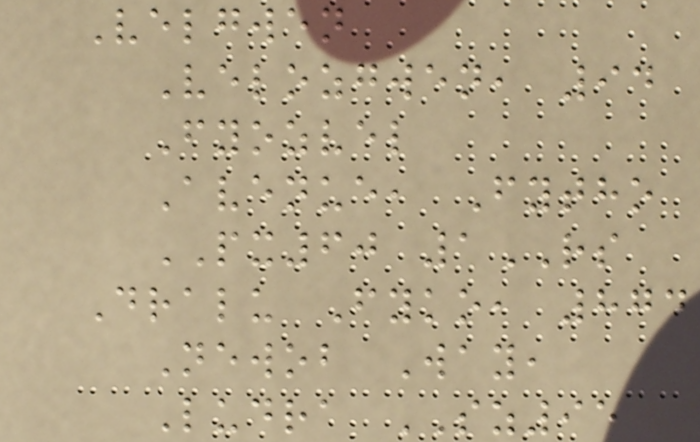Velgwen
Velozgwen, 94
Fyozvel
Avenue, Fytho
PX60 1RS
Dralu Fyko, 874
Newob Way,
Ludra SZ95
